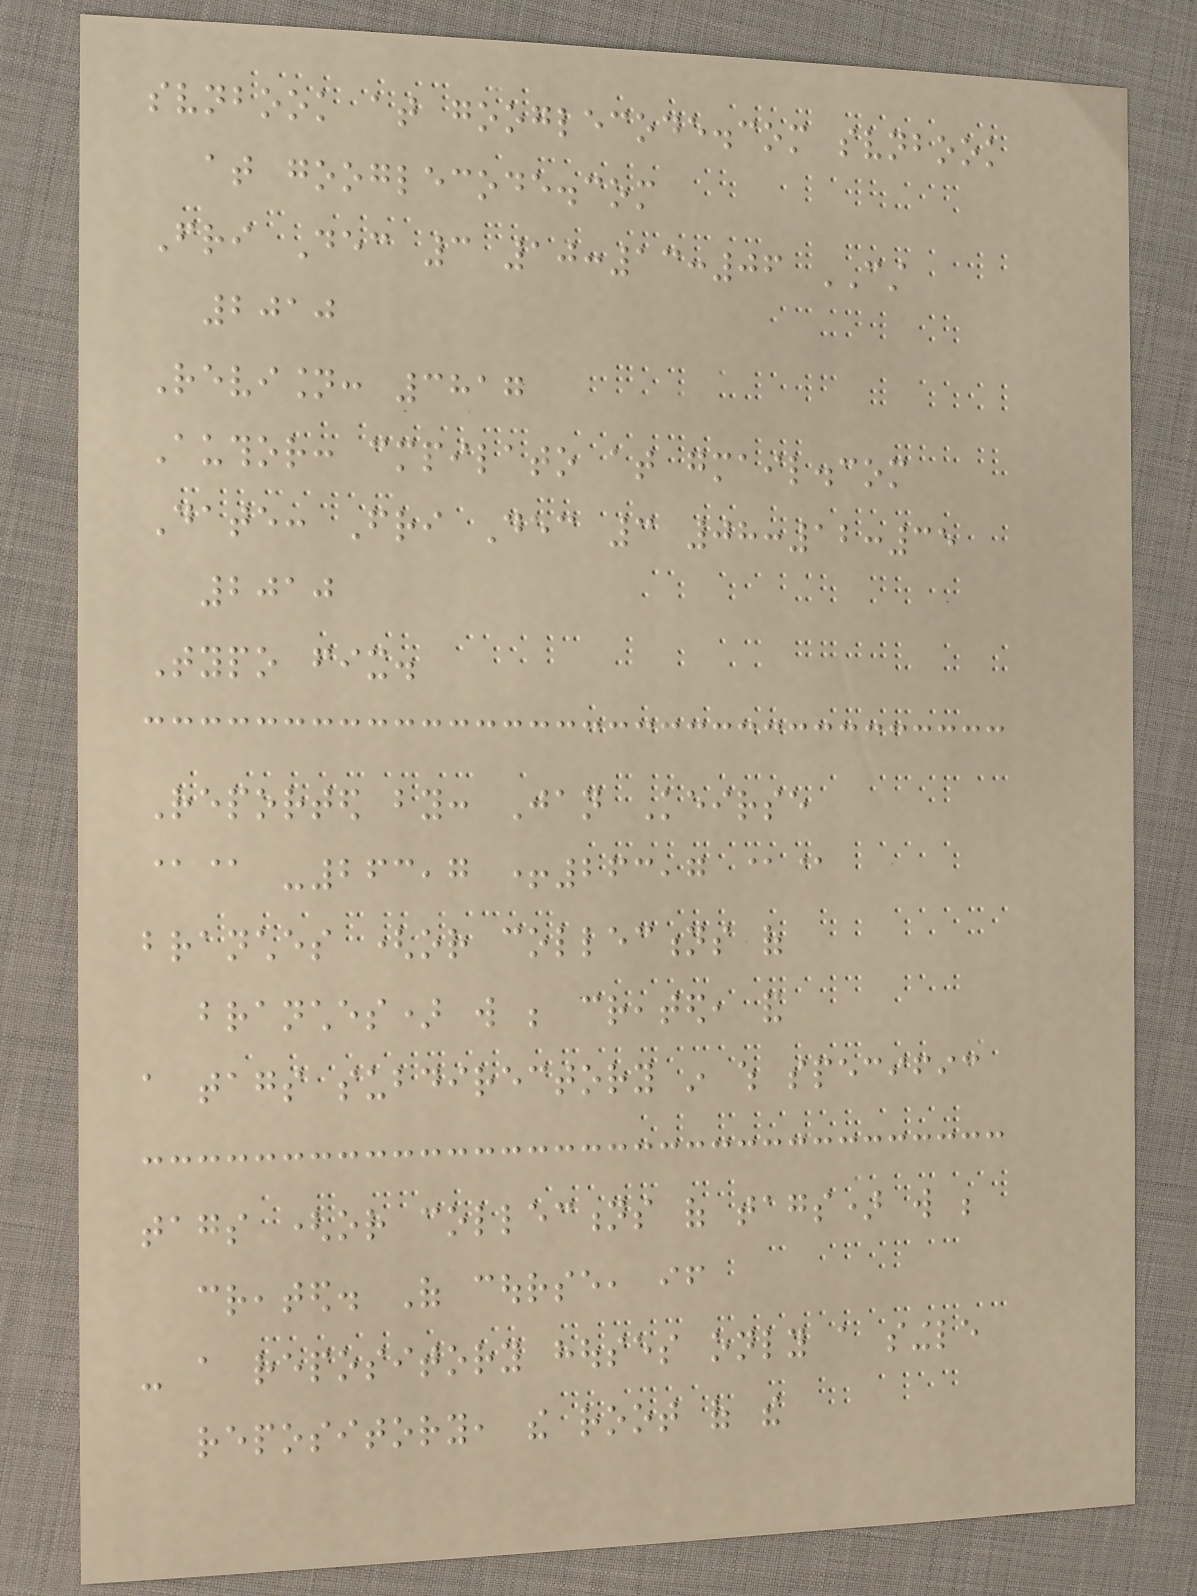svnbook at googlecode.com svnbook
at googlecode.com
Fri Dec 3 10:13:06 CST
2010
Revision: 3817
Author: cmpilato at gmail.com
Date: Fri Dec 3 08:12:35
2010
Typo fix.
Reported by: Jan Keirse
@@ -263,7 +263,7 @@
branches (or collections of
branches) will be created, and
a tags subdirectory in which specific
tags (or collections of tags) will be
created. Of course, if
- a repository houses only a single
repository, the root of the
